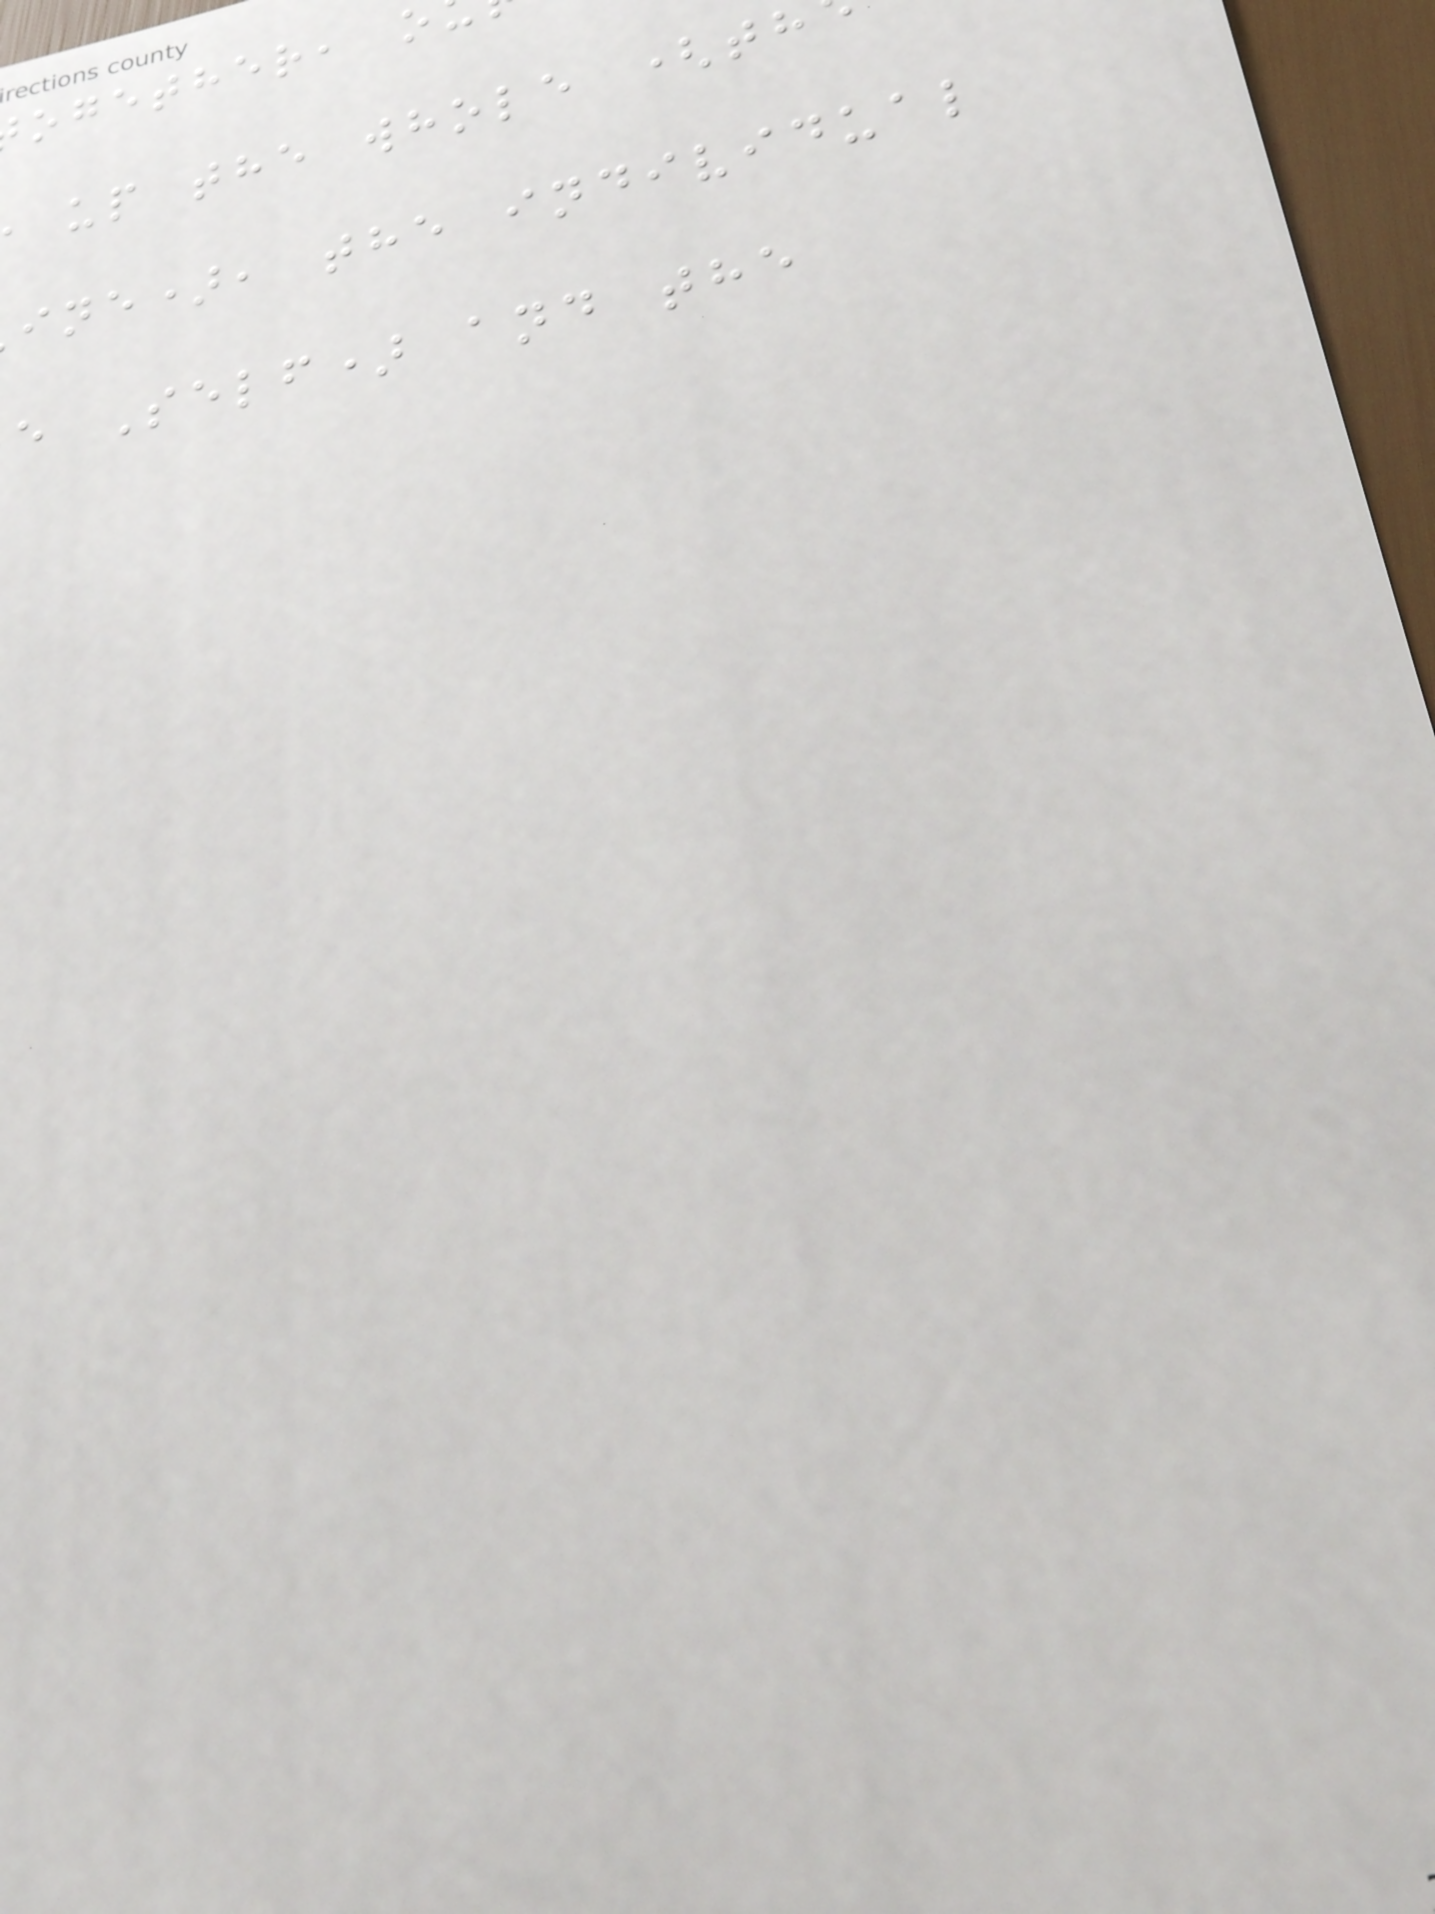ogether, o
up the whole (th
ine), the individual
e Self) and the
